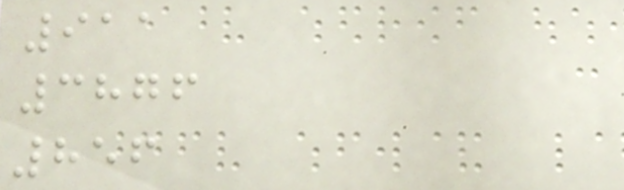911
3876
856
